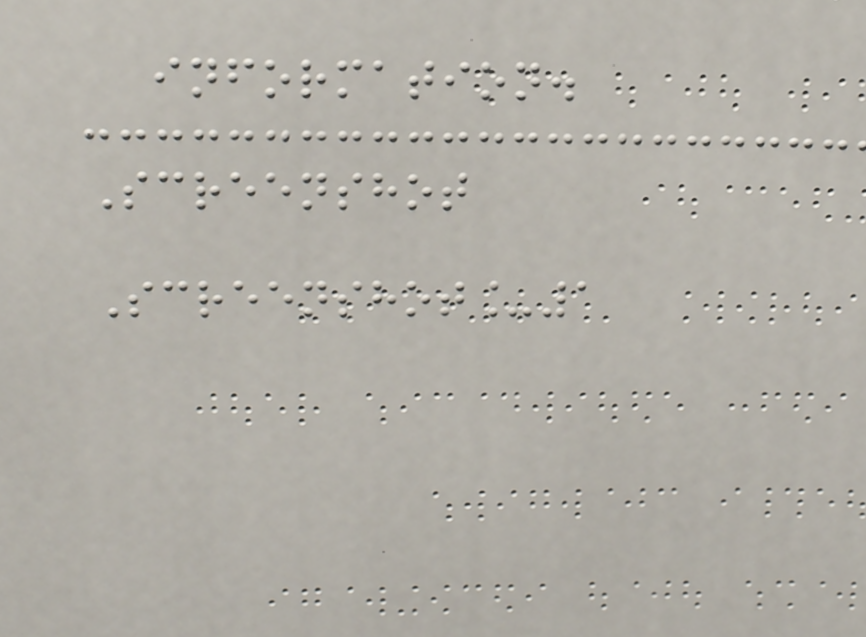information.
Screenshot
Screenshot_1
